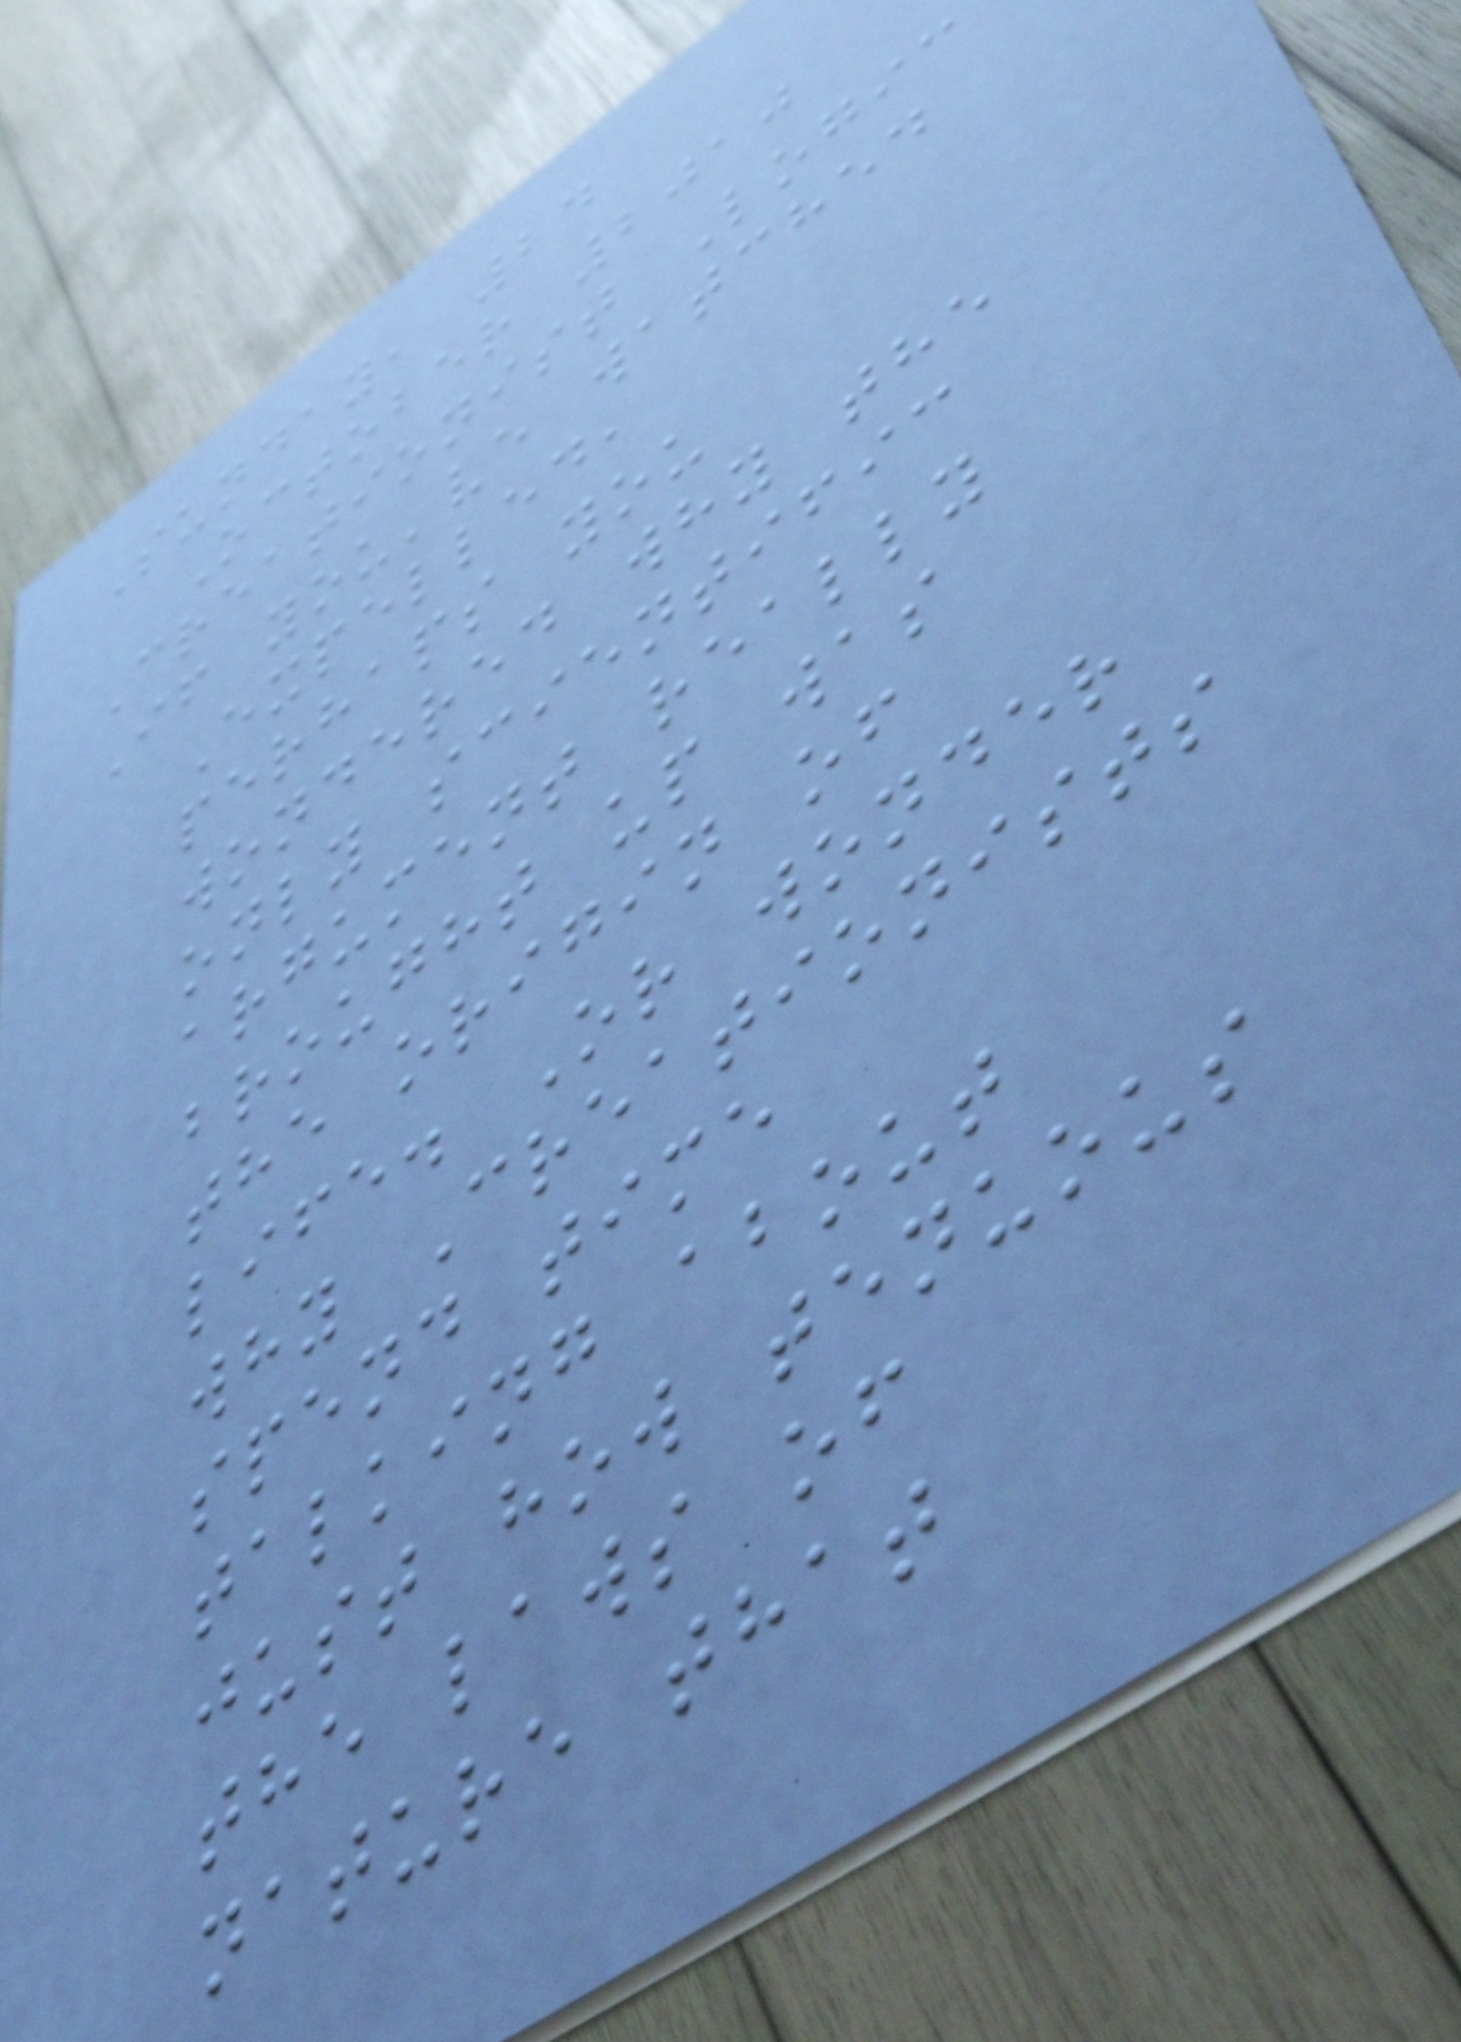Sunday, 24
October 2010
Creationist Logic
If you've watched
Expelled,
perhaps you
wondered why the
only scientific
argument really
brought up was
the origin of
life. Or wonder
why Creationists
spend time
talking about
just how tenuous
the laws of
nature that
